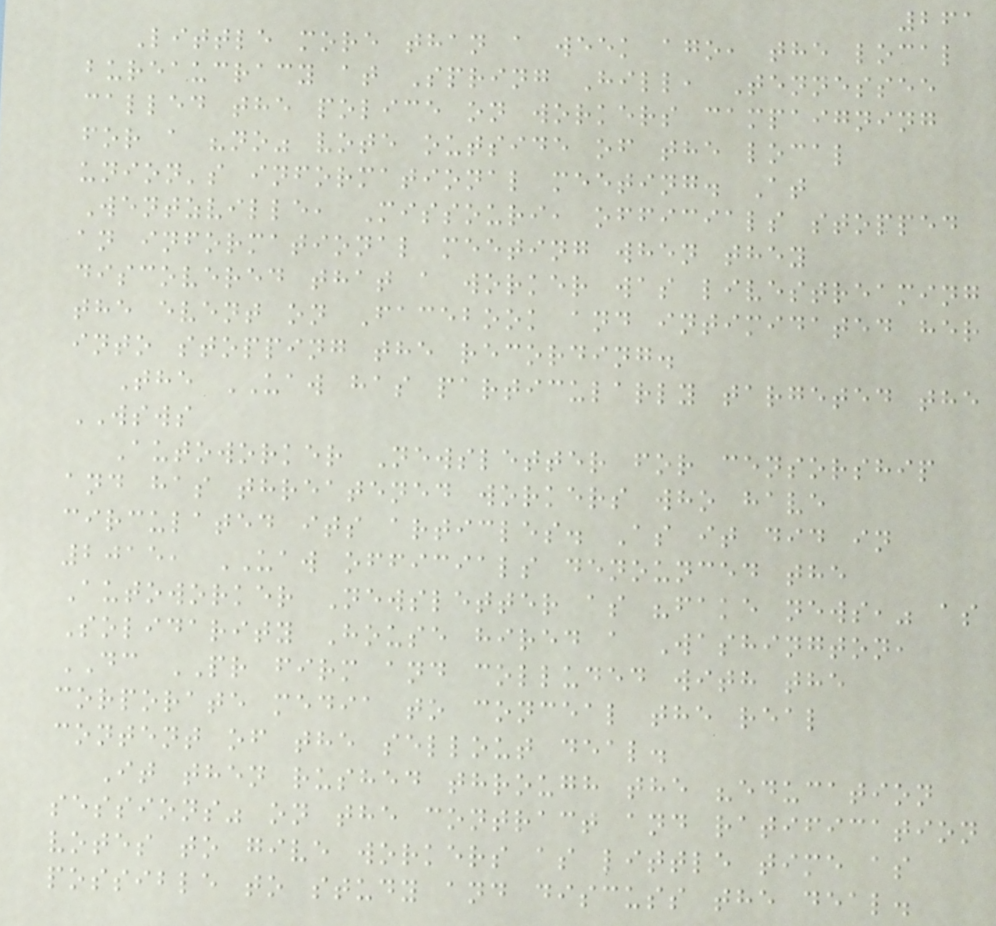261
Little more than a week ago, the local
bureaucracy at Spring Hill, Tennessee
called the police on workers campaigning
for a "no" vote outside of the local
union's informational meeting. At
Wentzville, Missouri, officials stopped
an informational meeting when they
discovered that a worker was livestreaming
the event on Facebook and intimidated her
into stopping the recording.
The UAW has particularly targeted the
WSWS
Autoworker Newsletter for censorship
and has threatened workers who have
circulated its articles. As it did in
2015, UAW officials denounced the
Autoworker Newsletter as "fake news," as
Solidarity House hired a Washington,
DC PR firm and colluded with the
corporate media to conceal the real
content of the sellout deal.
It then rushed through the "education
sessions" on the contract and ratification
votes to give workers as little time as
possible to study and discuss the deal.
